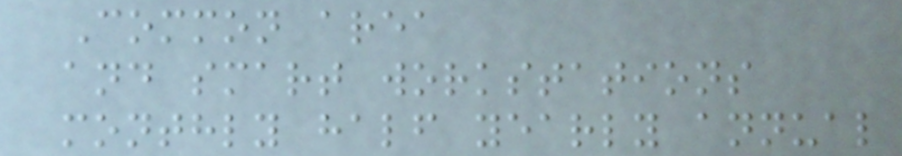Common area
and smart workstations
monthly half yearly annual
